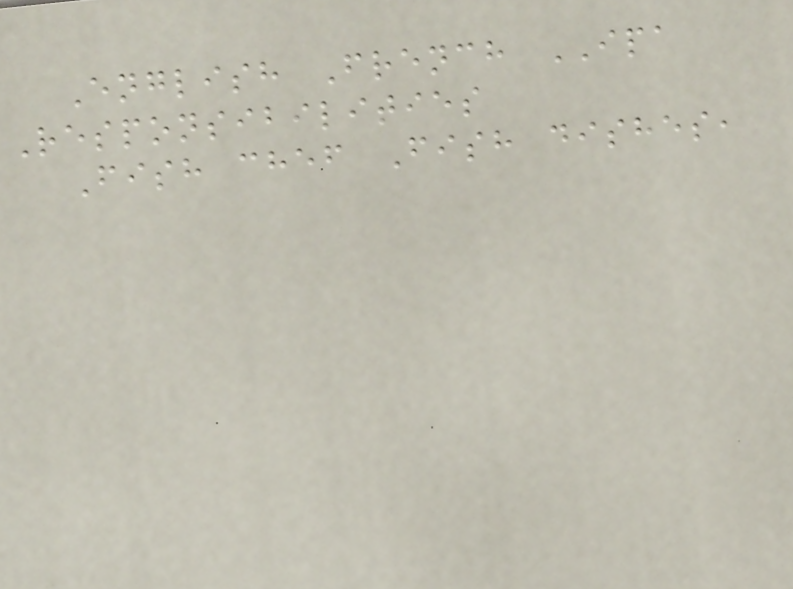English French IPA
Responsibilities
Fish chef Fish dishes,
